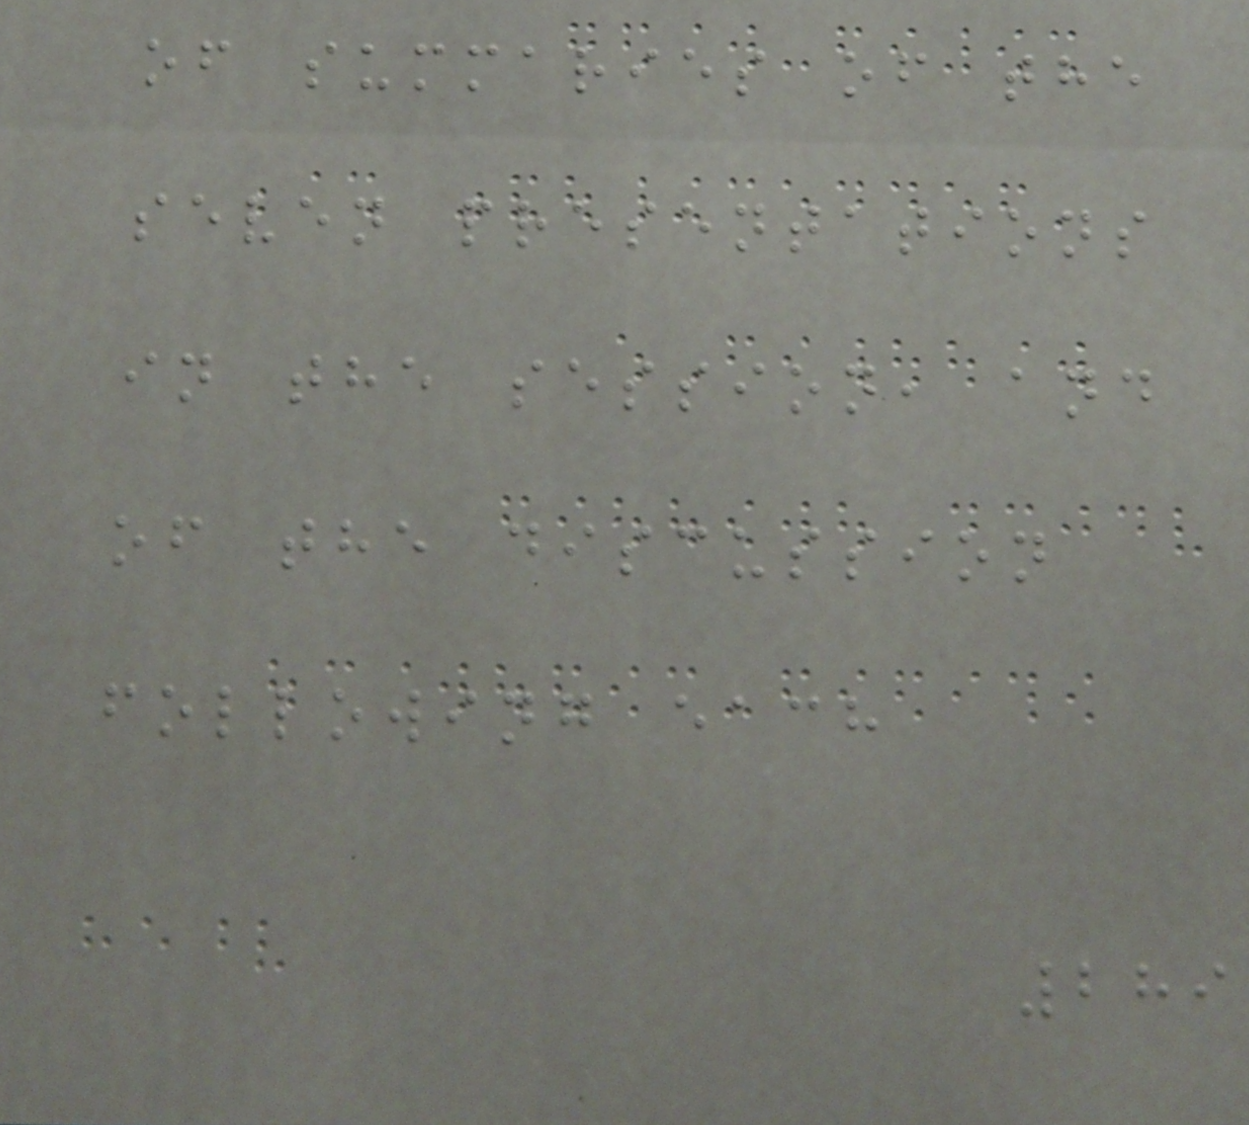of summaries of the
seven presentations
in the session, and
of the discussion
following each
289
